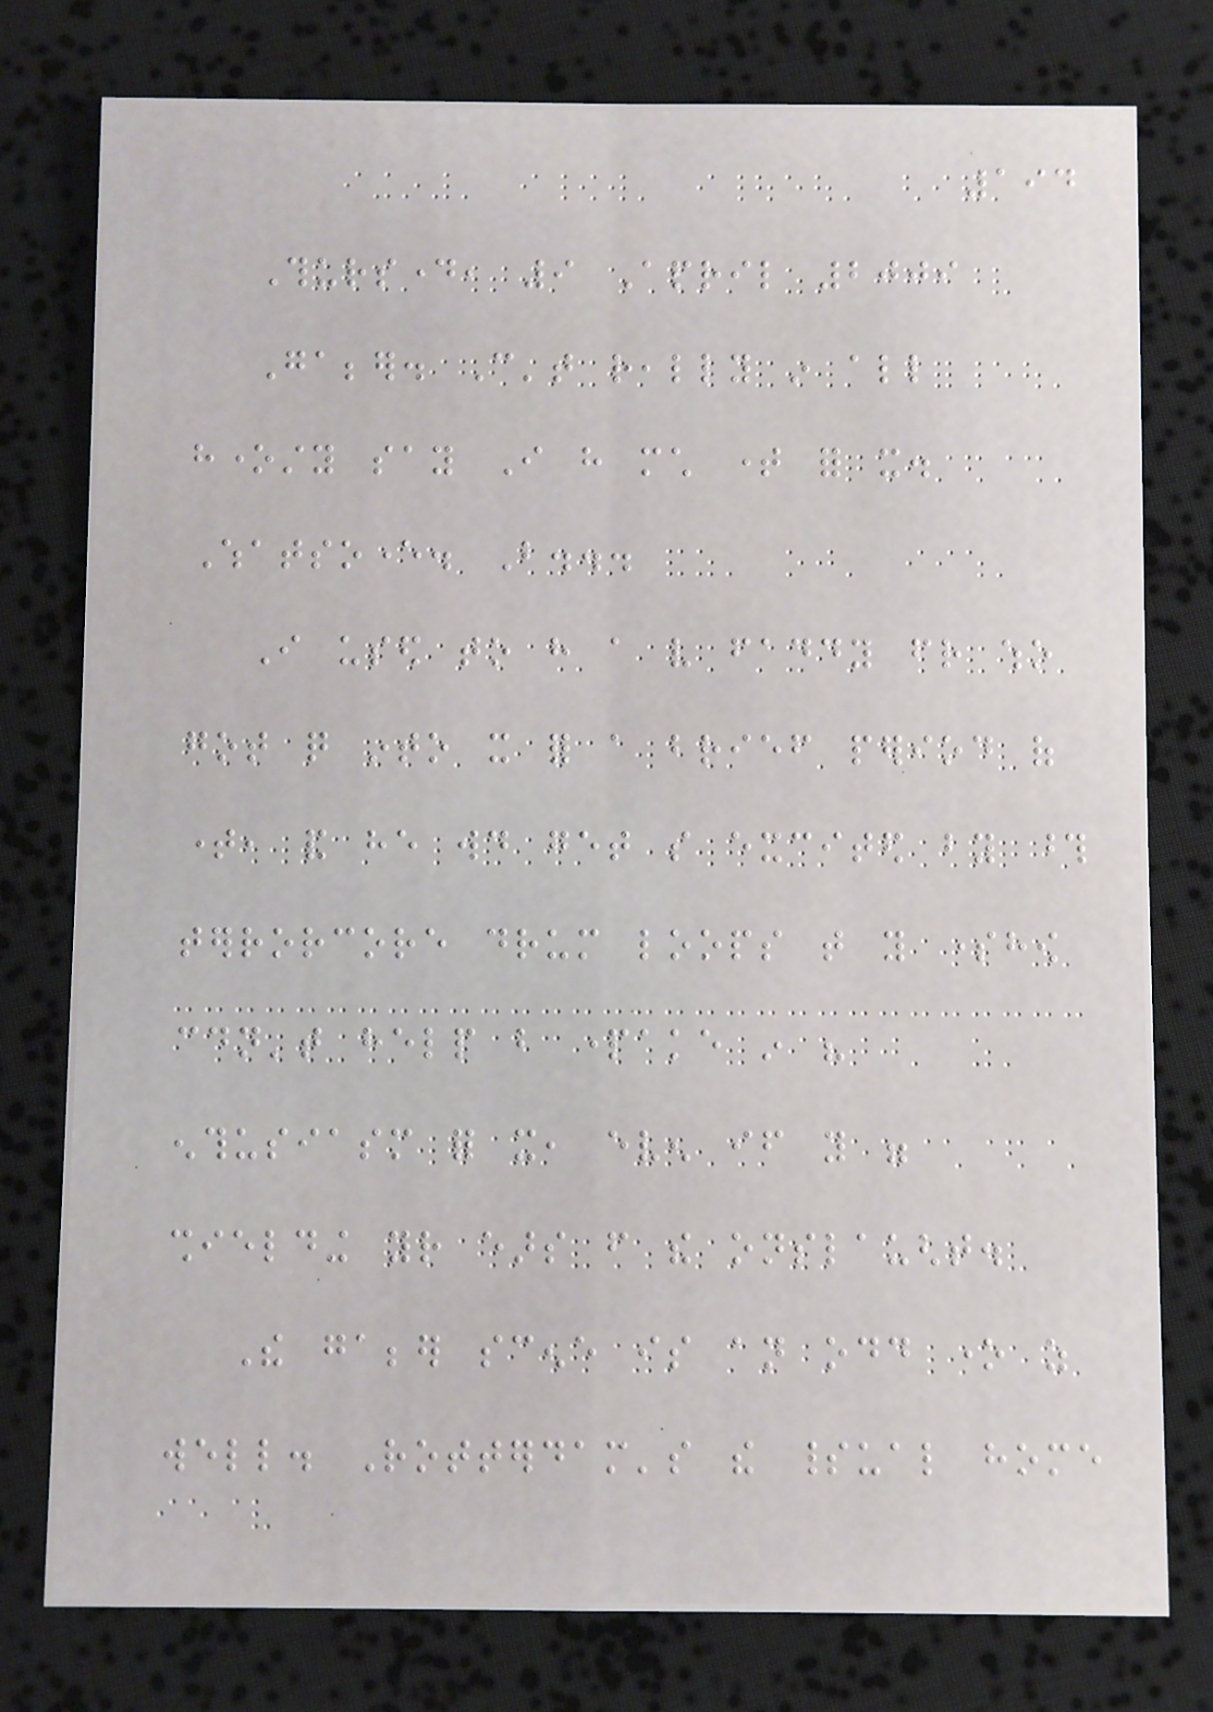194
Thursday, 9 April 2009
Gabber. Can't really in all
honesty say I have much time for it.
Whatsoever. But...
I used to have a very faddy friend who
got quite into it for a brief period of
time, and he would get so excited by those
terrorcore drum loops that you somehow
couldn't help but partake in his
enthusiasm for it, even if you were
shielding your ears from the onslaught.
The gabber scene is an odd one as
well. Rotterdam's the spiritual home
